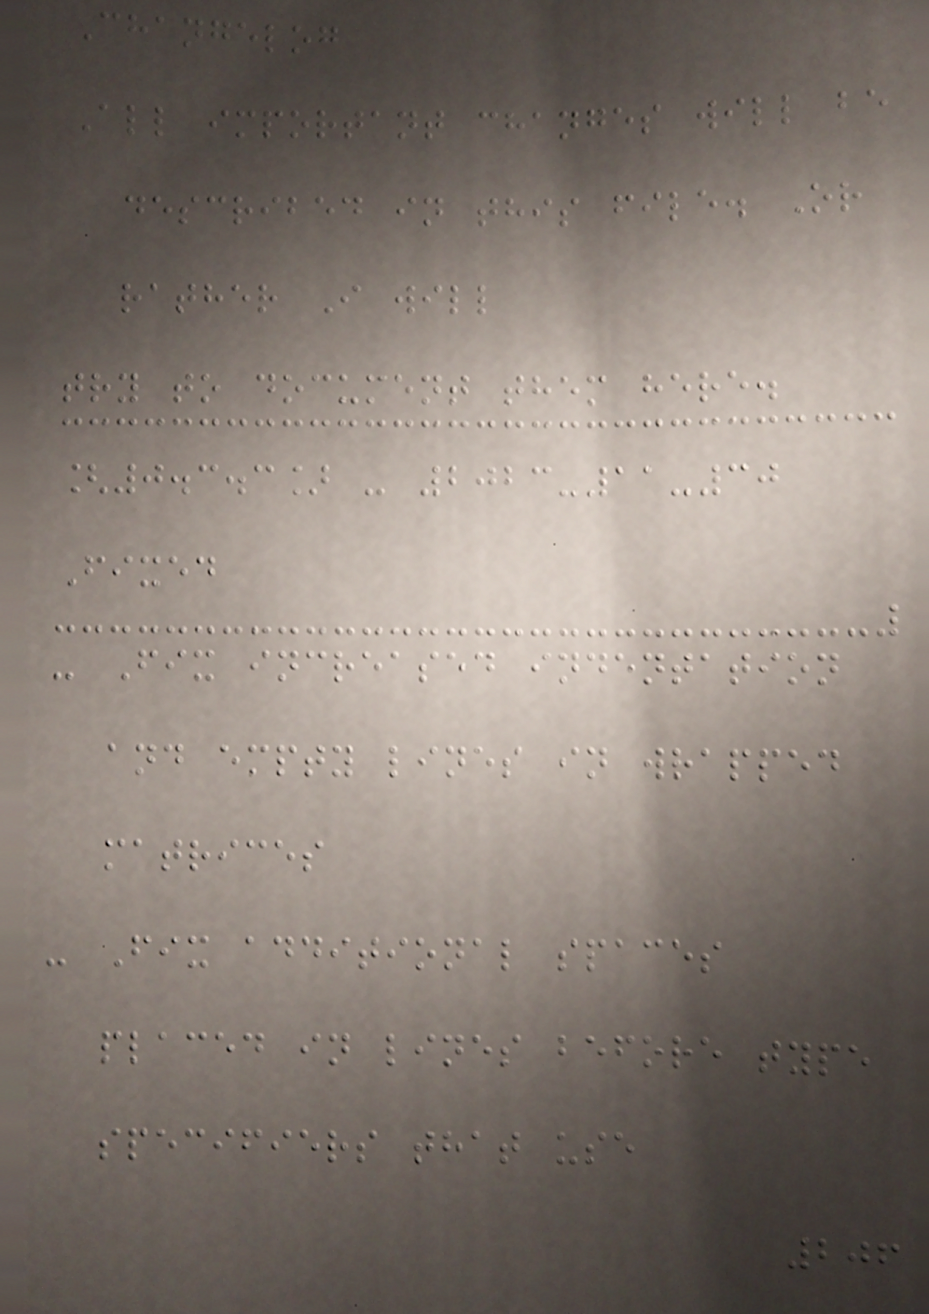Changelog
All important changes will be
described in this file. Or
rather I will
try to document them here.
[0.3.3] - 2023-11-30
Fixed
- Fix increased indentation
and empty lines in wrapped
matrices
- Fix additional spaces
placed in lines before type
specifiers that use
206
